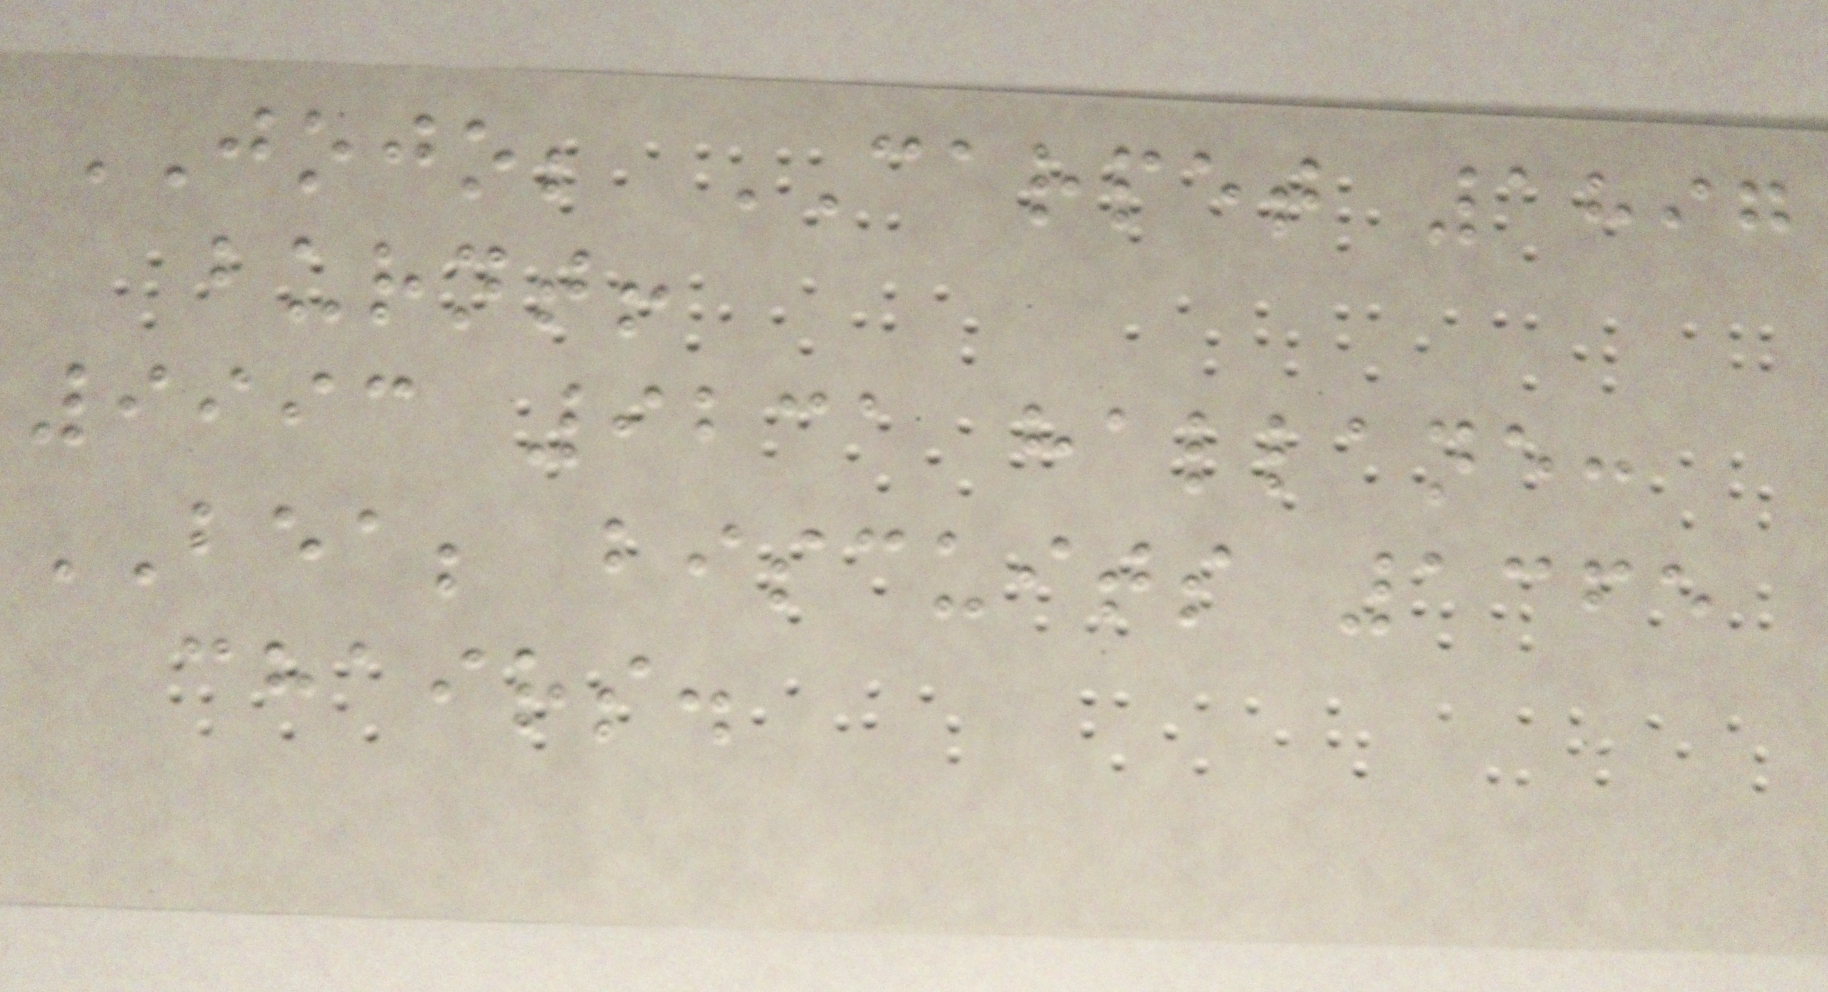JOJO; CARPET 1897
burnt!
9993 9231 hallane:
BEA; biscuits 1365
chairs.
